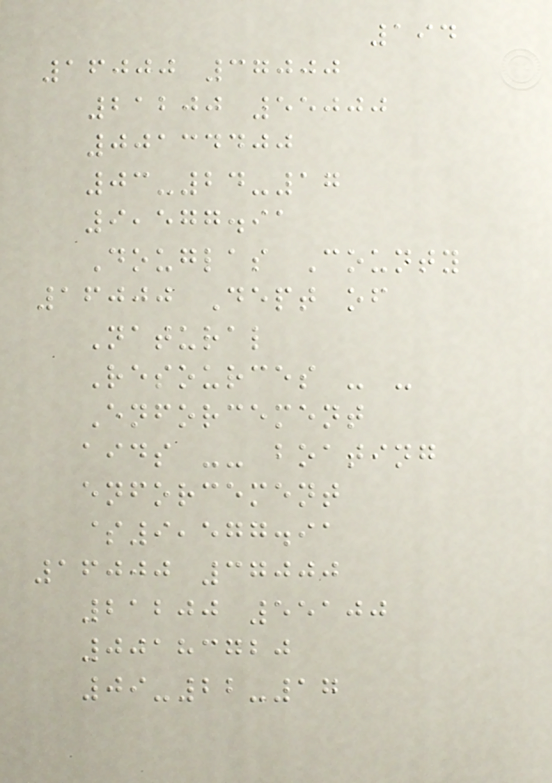194
16000 37000
21200 55000
00134400
03-24-17
9,577.91
Douglas County
16000 Dept of
Natural
Resources - -
Enforcement
aids -- boating
enforcement
$9,577.91
16000 37000
21200 55100
00183720
09-22-17
